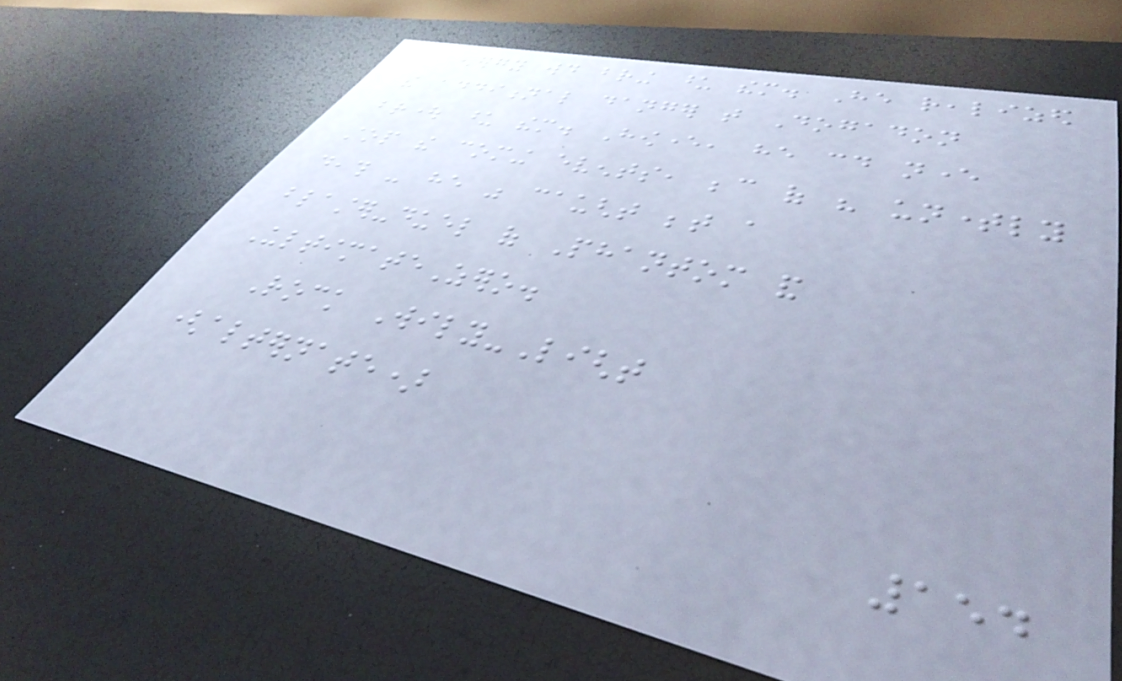energy would bring upon them. He realized
the additional danger that Dogadon
brought upon them. However, he could never
stop the coming events, because of his untimely
death - he was caught between a
blaster-duel of Phantom and
UltimateZero.
Rock Wily-Light
(alternate)
154
